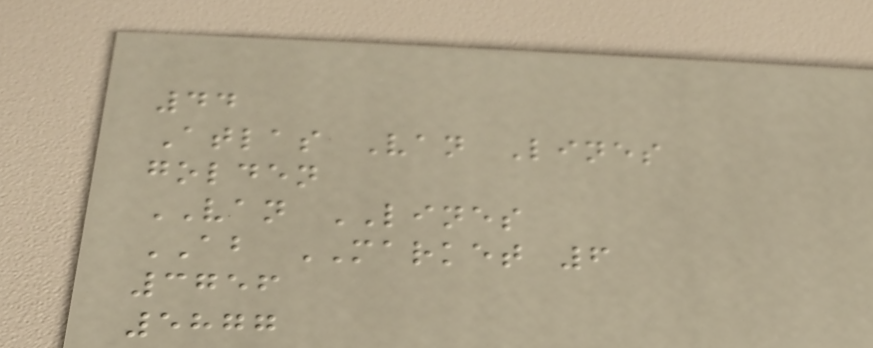44
Atlas Van Lines
golden
VAN LINES
AB MARKET 6
3756
5877
